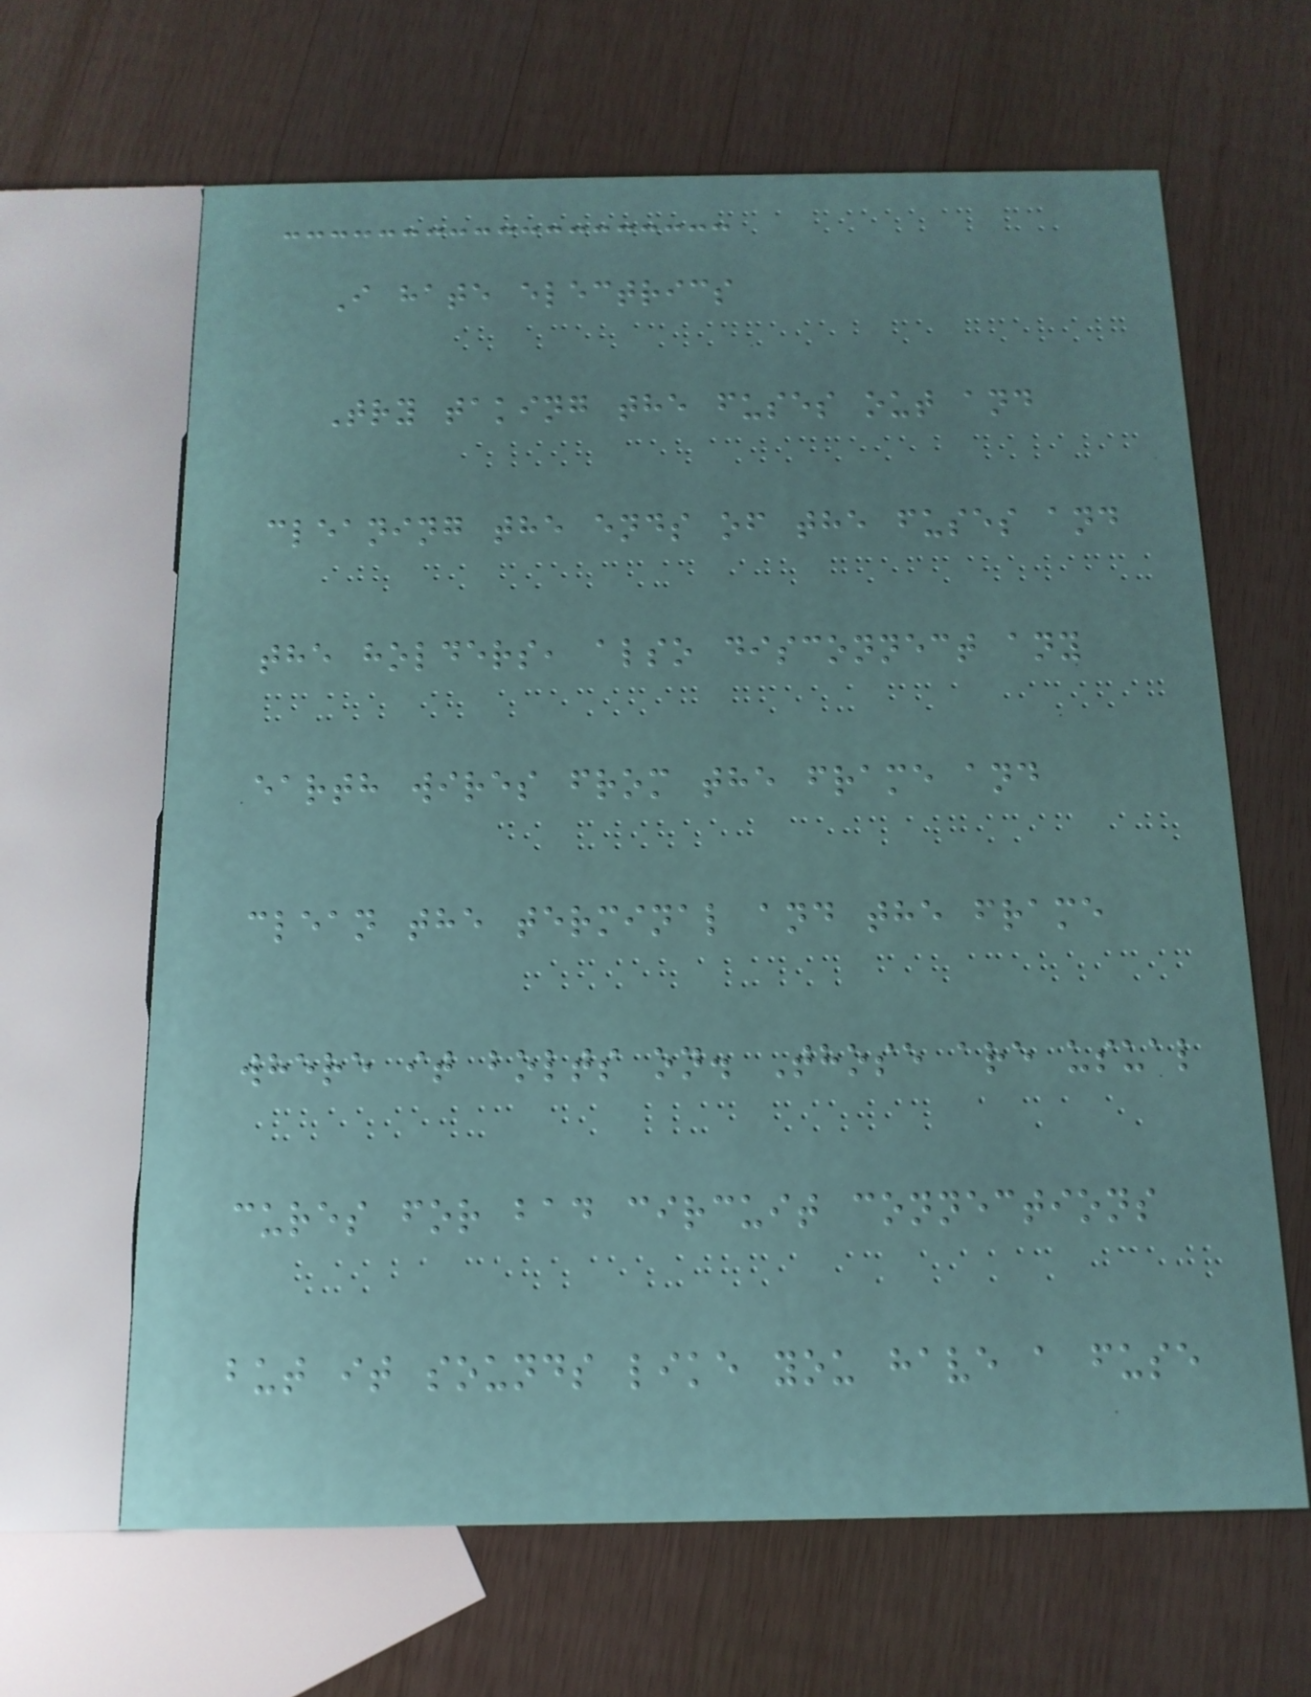I hate electrics
Try taking the fuses out and
cleaning the ends of the fuses and
the holders, also disconnect any
earth wires from the frame and
clean the terminal and the frame
where it bolts on. Those are usual
cures for bad circuit connections
but it sounds like you have a fuse
